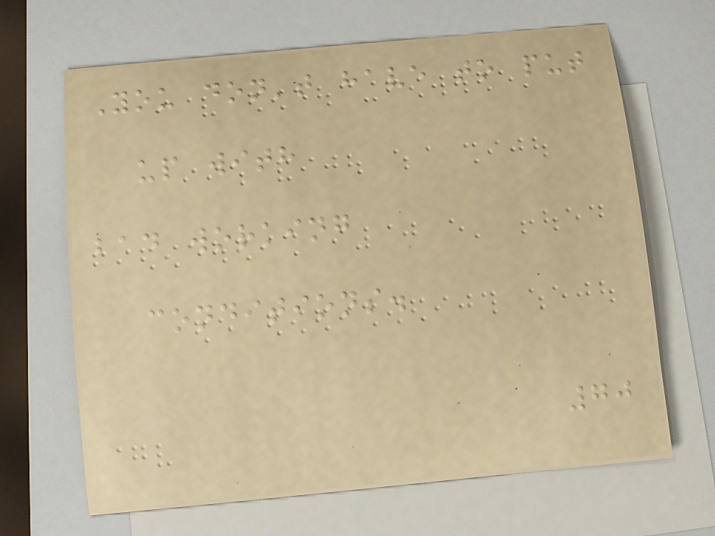You don't have to put
up with
bad working
conditions.
70
